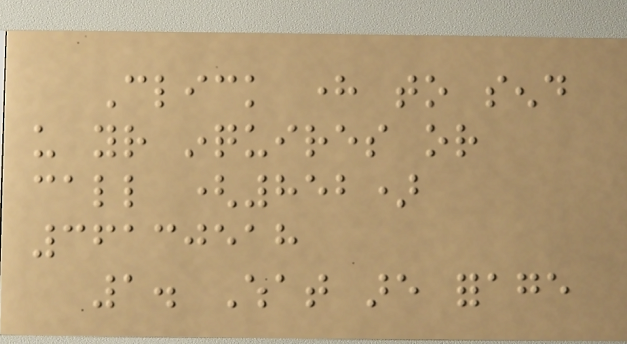Click here to send
us your inquires or
call (852)
36130518
1. What are forage
